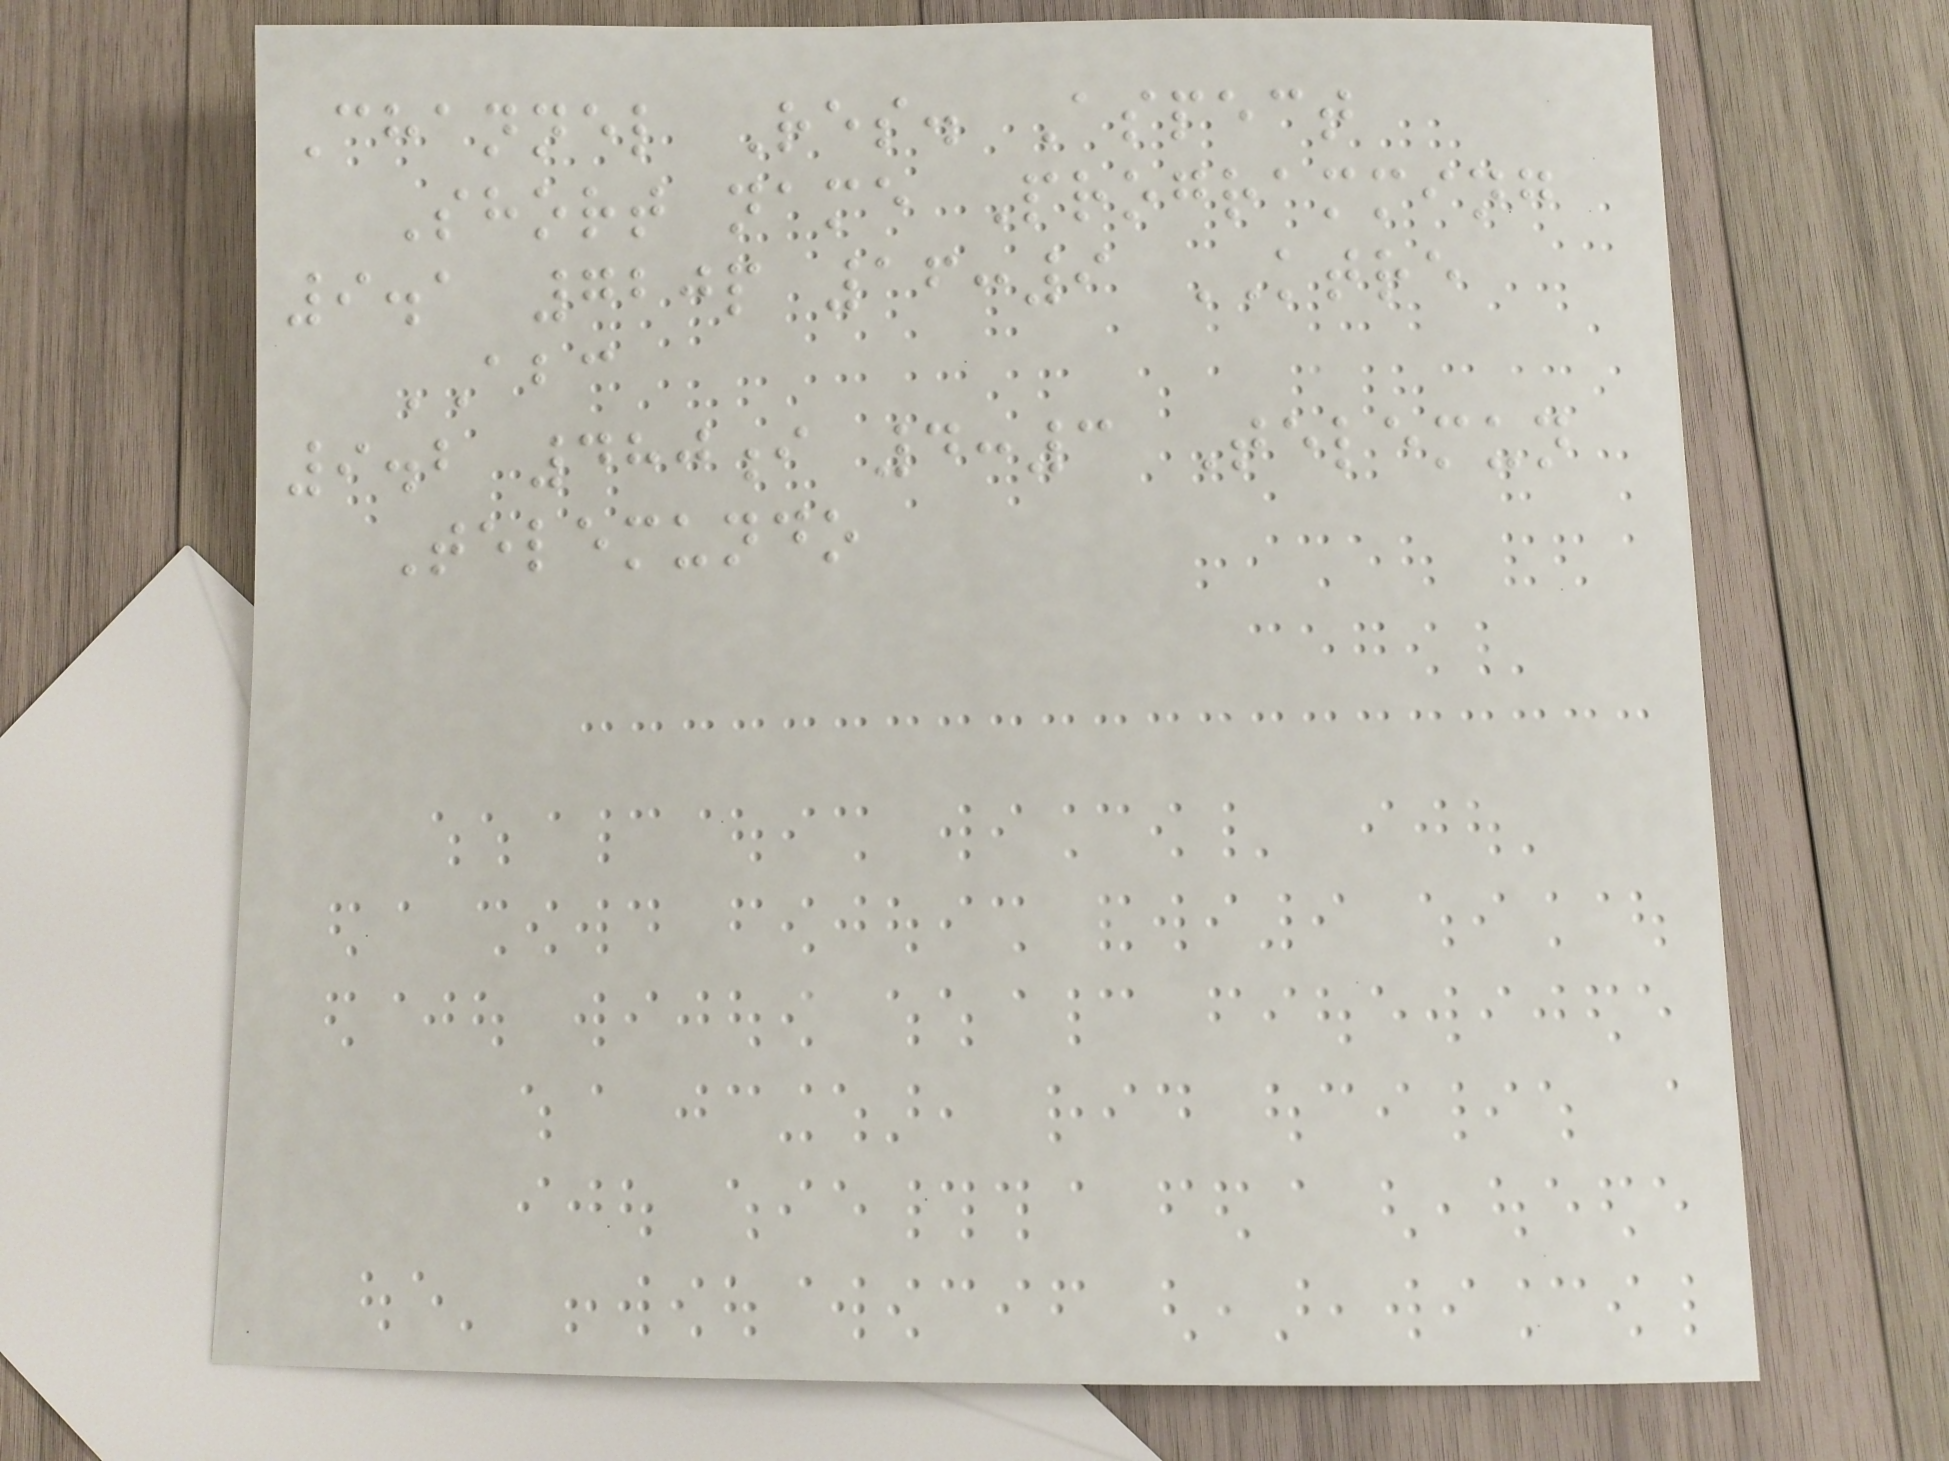Channel Res. Aspect
Short name Programming
9.1 720p 16:9 KTRE
ABC
9.2 480i 4:3 Telemun
Telemundo
